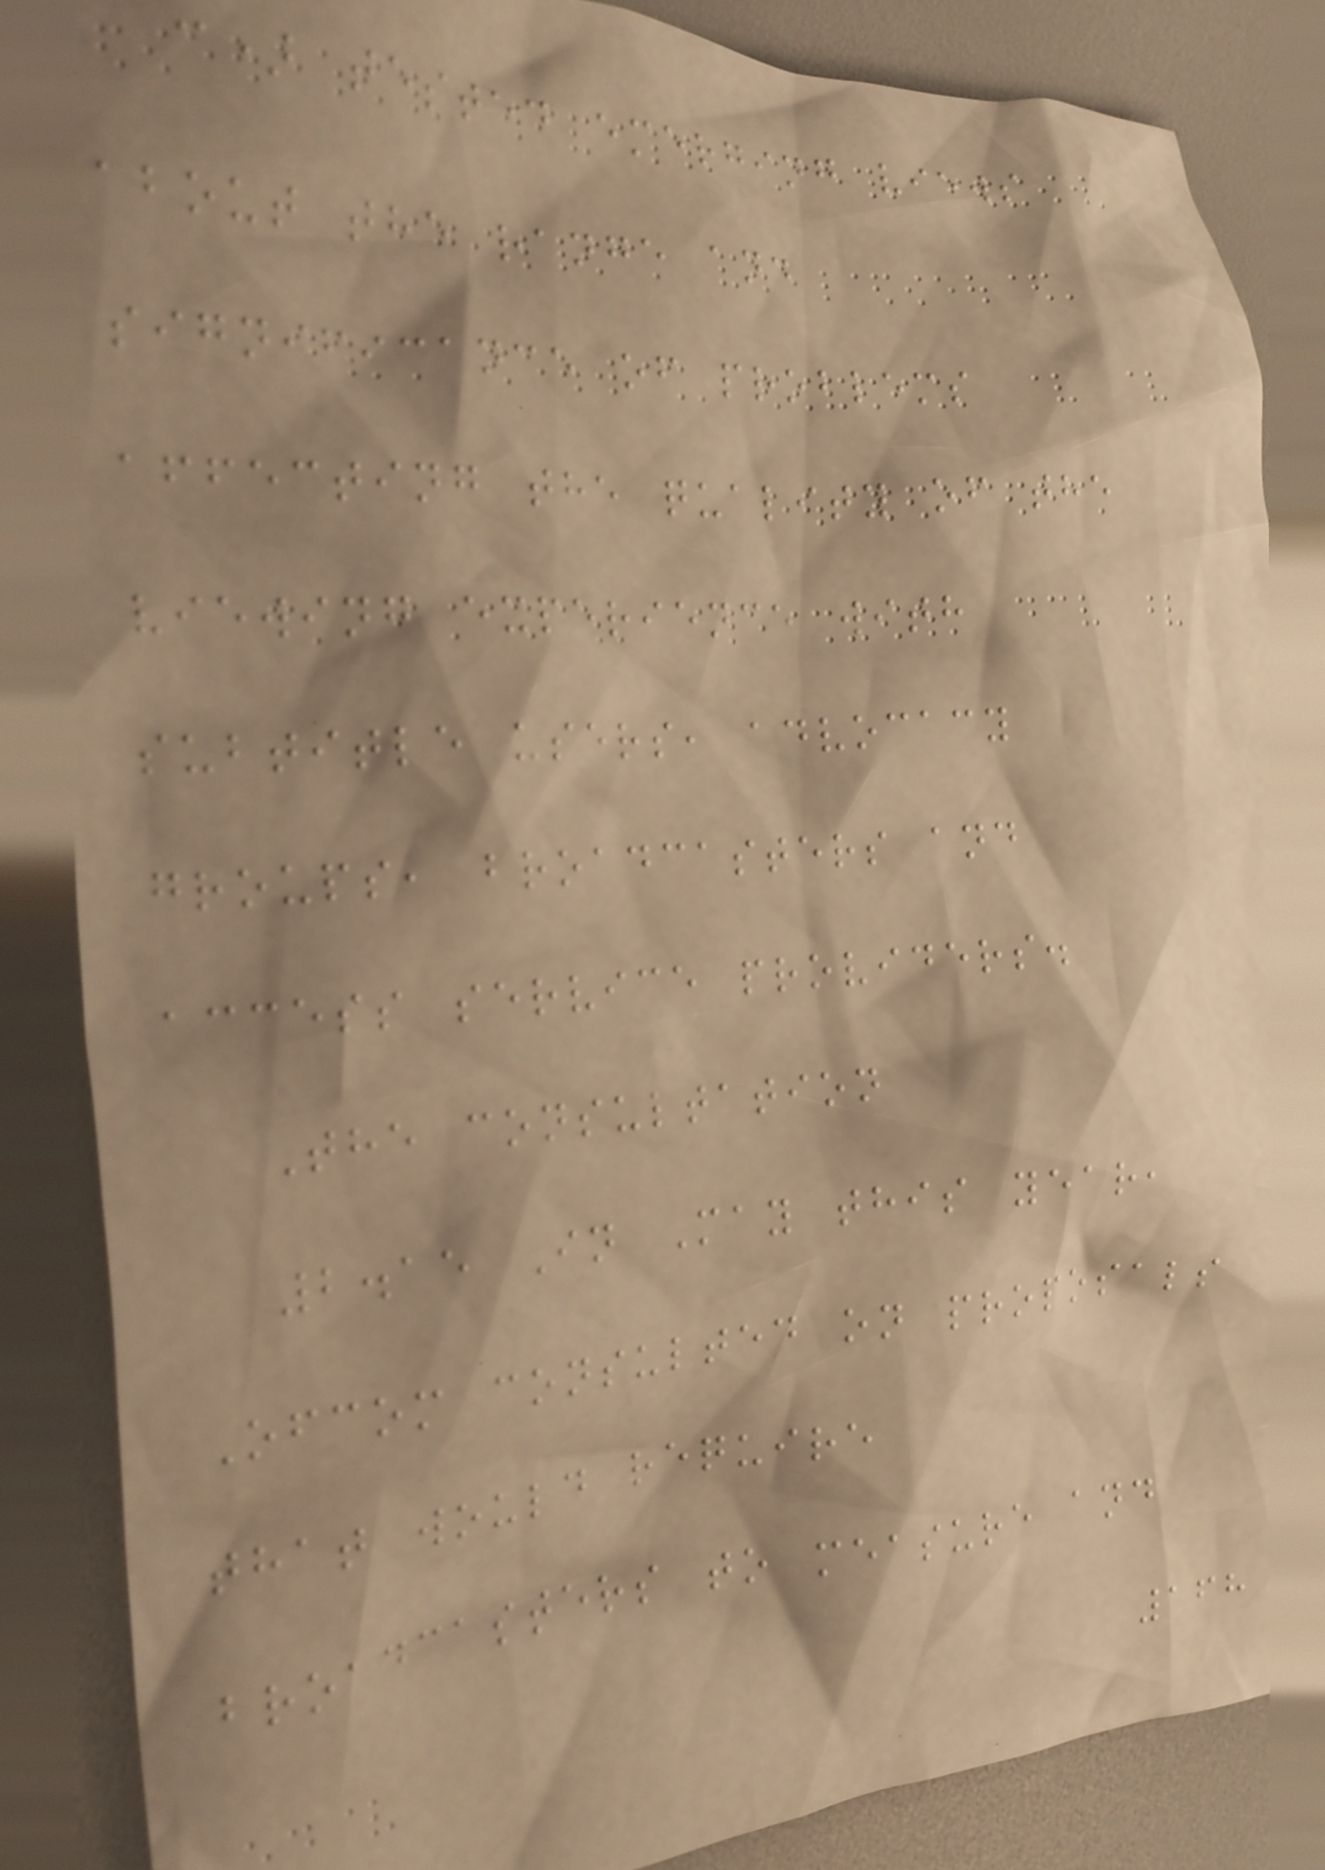c) tested emerging views
about the range and
significance of problems
affecting the quality of the
viewing experience with
subtitle users, advocacy
groups, broadcasters and
access service providers.
The consultation
2.15 In May this year,
Ofcom consulted on proposals
that would require
broadcasters to measure and
168
